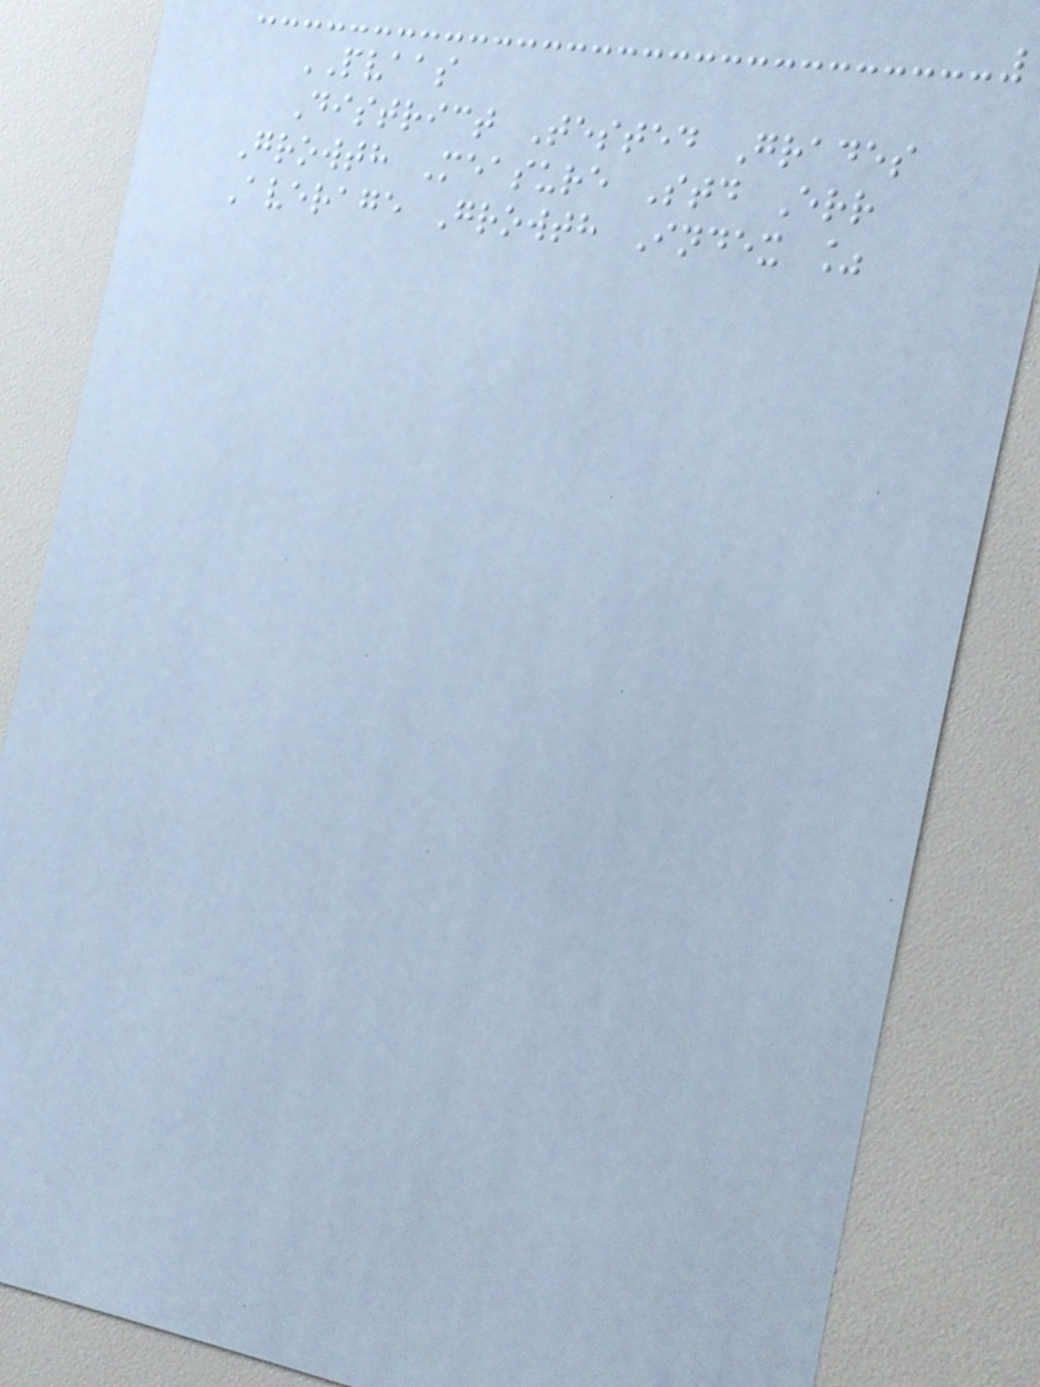PVAAS
District Tested Grades
Growth Measure Std Err
Average Growth Index %
